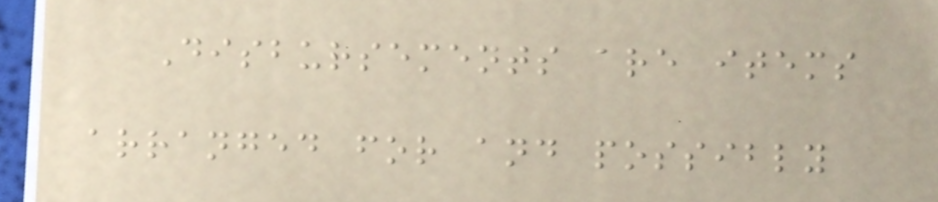Disbursements are items
arranged for and possibly
